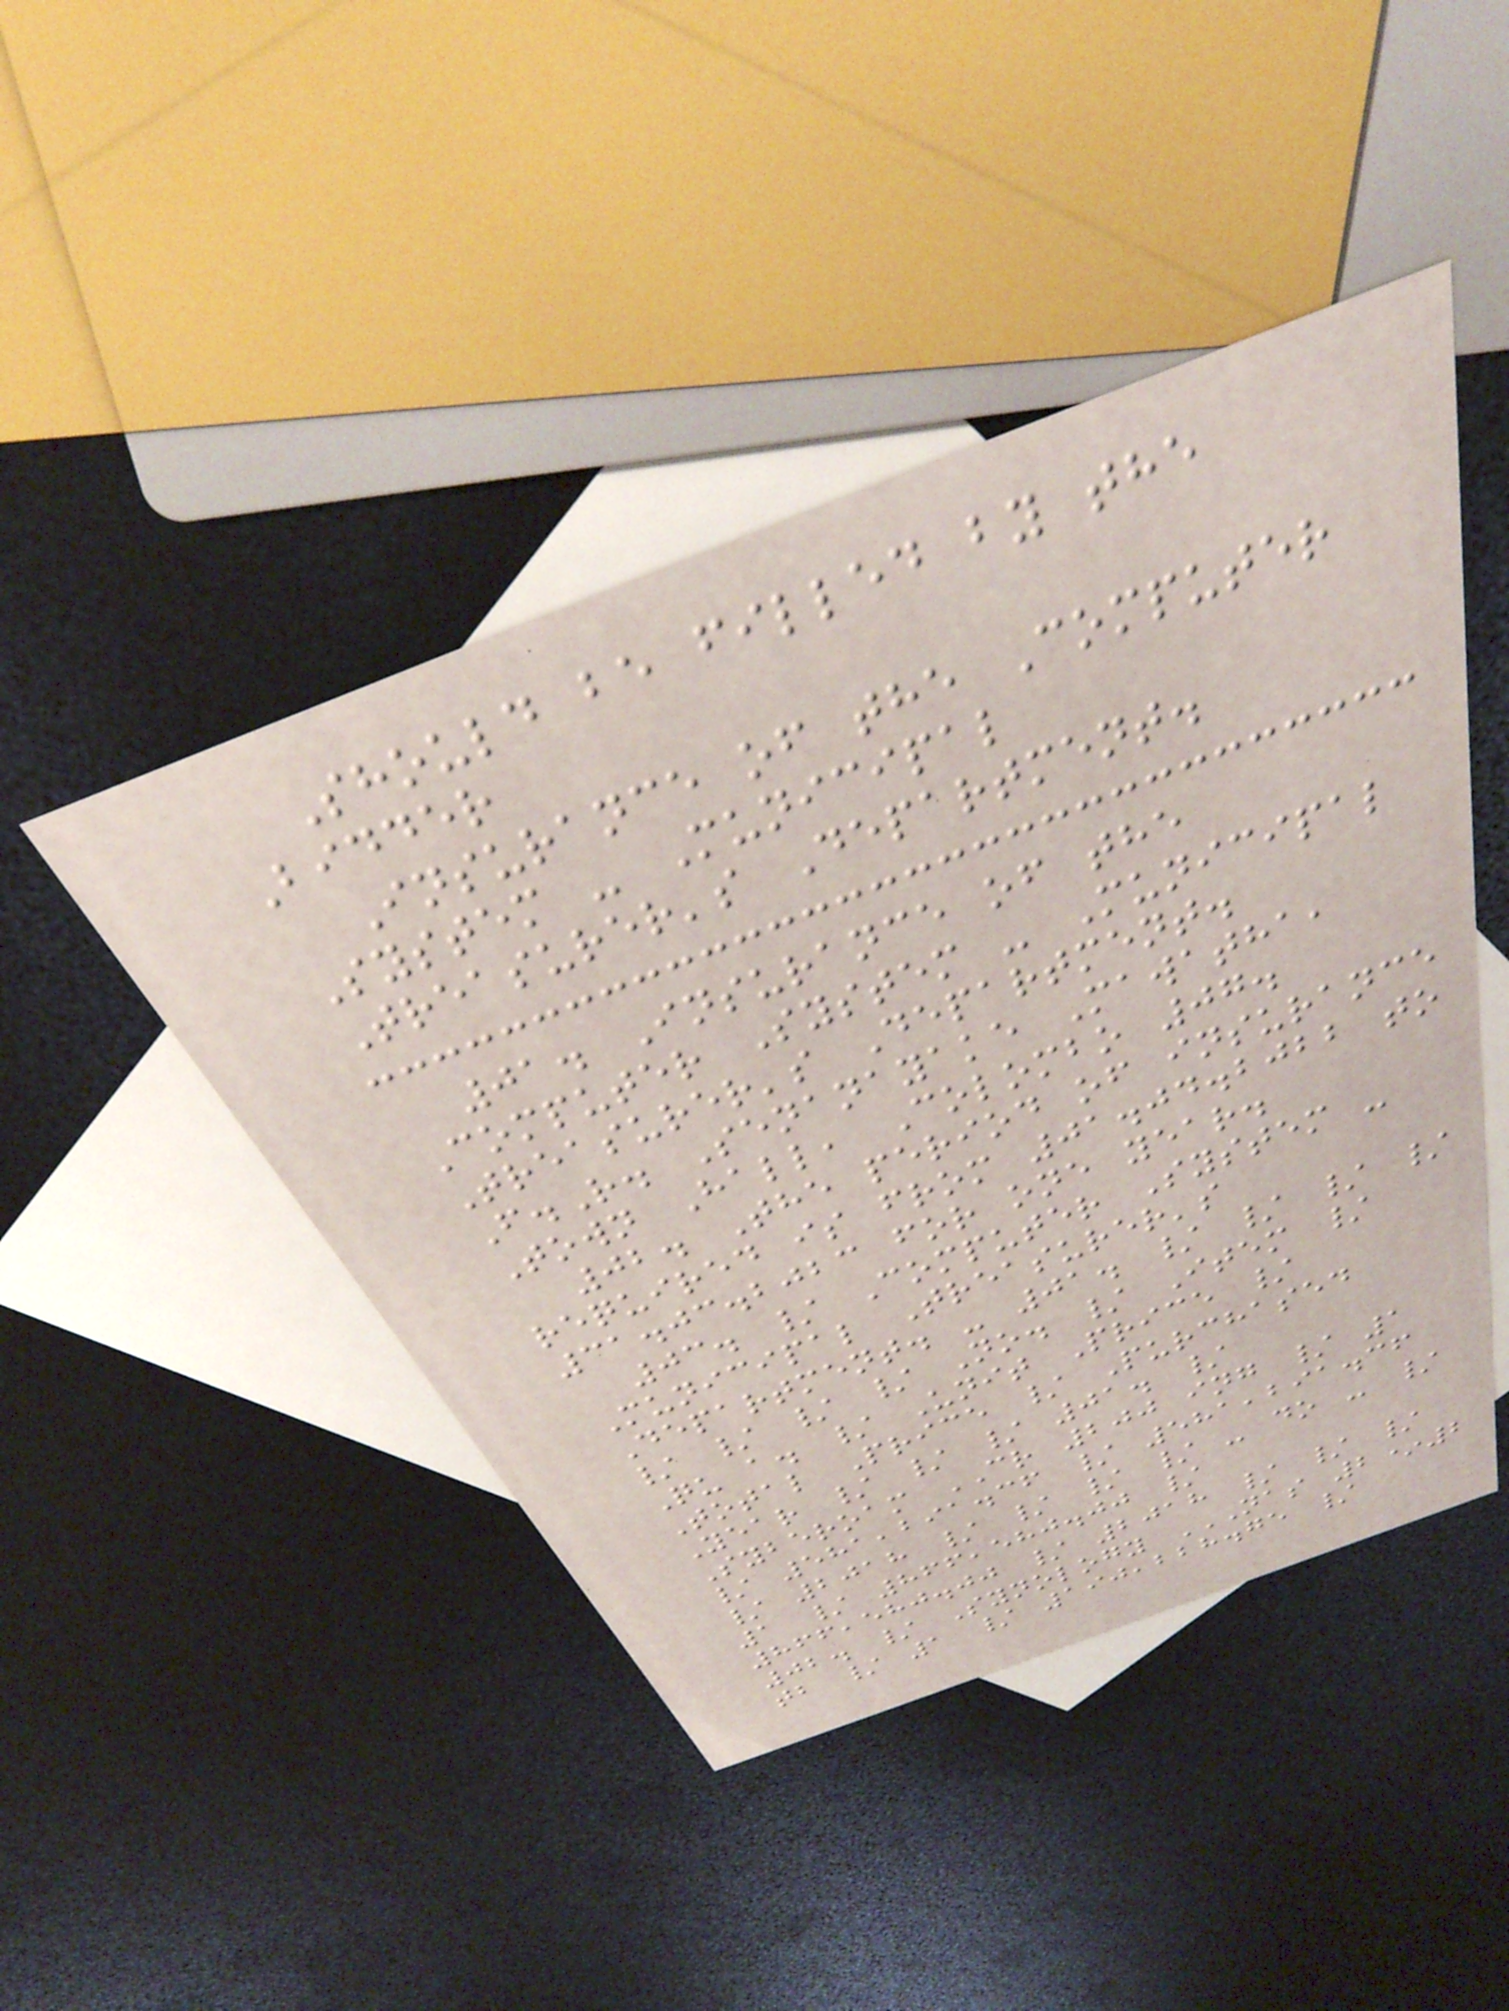Should be filled by the
Bidder
Insurance of the Computer
System - Municipal
Treasurer's Department.
01. Insurance of the
Computer System - Municipal
Treasurer's Department.
F.R. Senanayake Mawatha,
Town Hall, Colombo 07.
02. The period of insurance
required is from 01.04.2022 to
31.03.2023 for one year.
03. / Computer System -
Municipal Treasurer's
Department. - 01. / / / /
/ / / / No. / Item /
Qu a. / Unit Price /
Total Price / Purchased
Year / / / 01. /
Syberoam CR 200 ing / 1
/ 581,291.36 / 581,291.36
/ 2018 / / / / - do - /
1 / 866,580.00 /
866,580.00 / 2018 / / /
02. / Synology NAS 2*2
TB / 1 / 190,228.75 /
